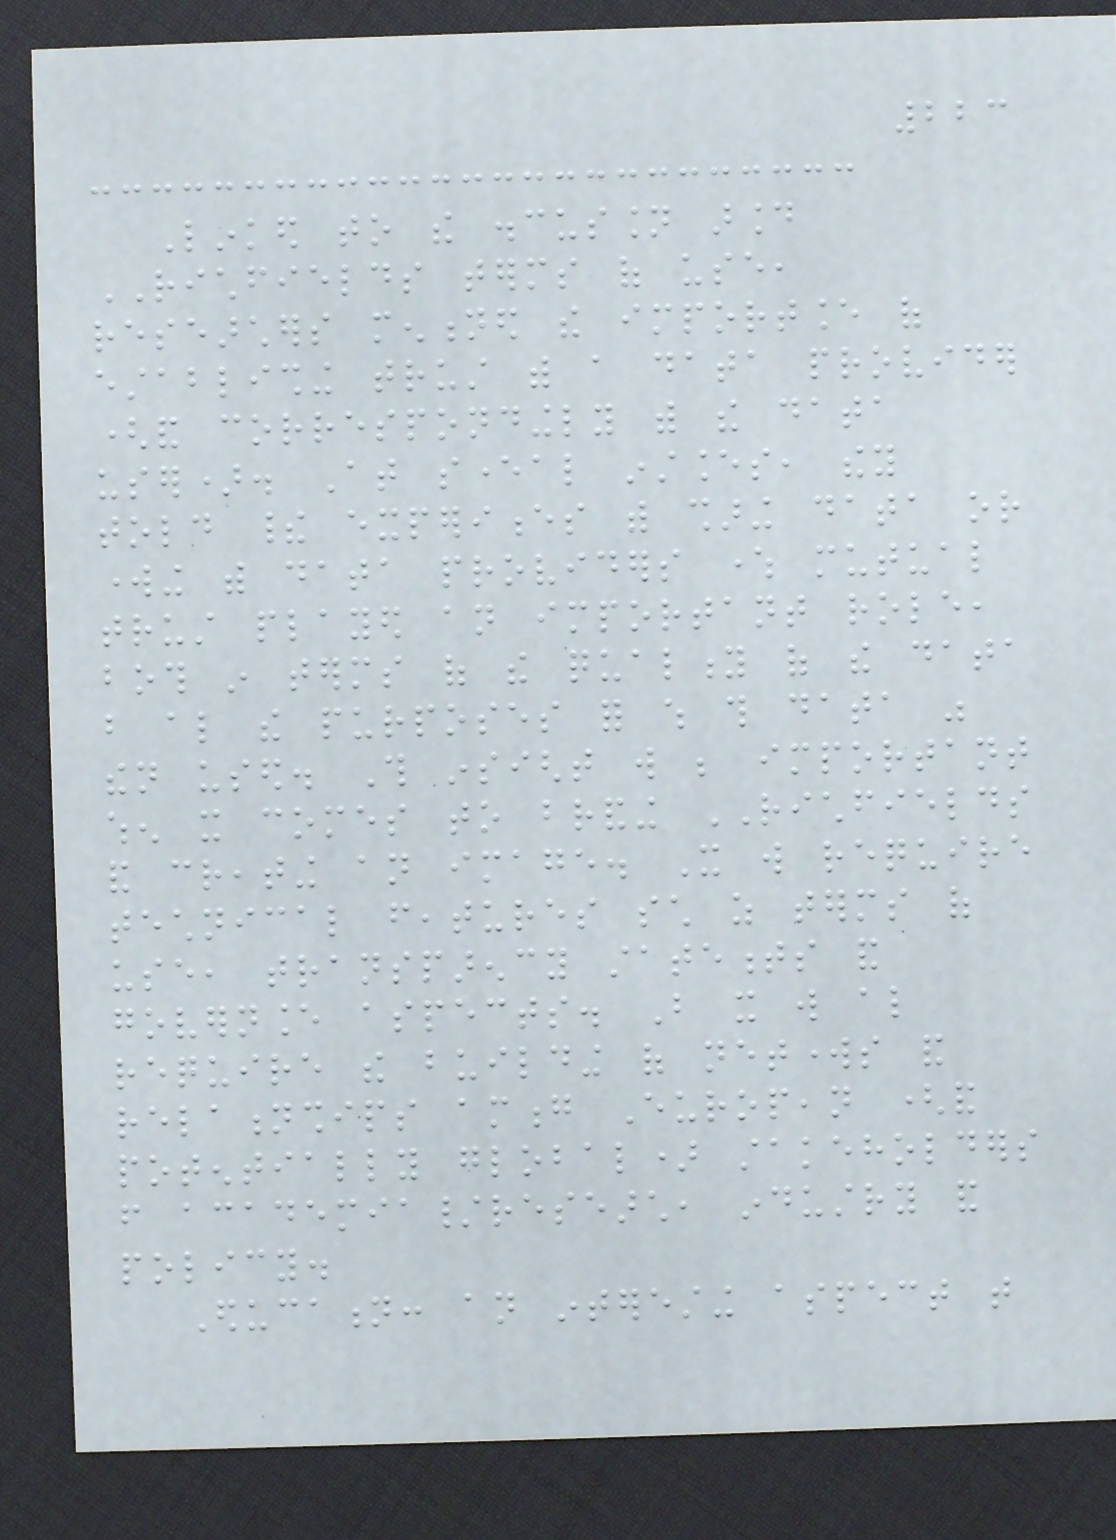223
Linked to the discussion around
RICHFIELDS terms of use,
researchers mentioned the importance of
establishing trust with a data provider
(and correspondingly with the data
user). At several instances, they
told their experiences with sharing data or
working with data providers where mutual
trust played an important role,
both in terms of the quality of the data
but also the purposes for which this data was
then used. This insight will be important
when it comes to branding RICHFIELDS
and creating an image. It will require
technical features such as terms of
use, transparency statements and
governance aspects. But it will also
require the building of networks and
relationships among European (and
potentially global) stakeholders
from academia/research, industry and
policy.
Education: an interesting aspect that
